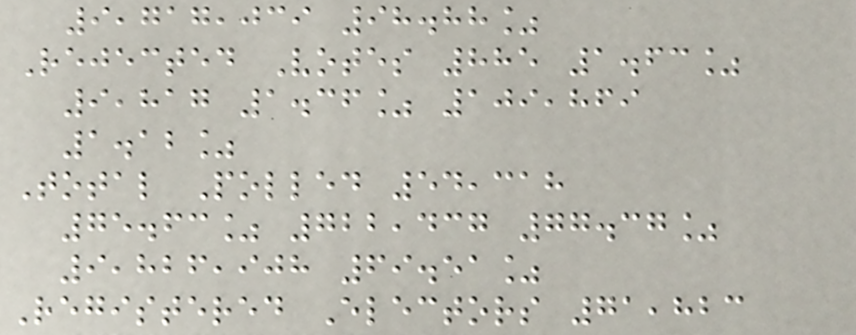9,717,039 98.88%
Rejected Votes 885 1.63%
9,817 1.36% 109,869
1.12%
Total Polled 54,318
75.63% 722,437 77.37%
9,826,908 69.51%
Registered Electors 71,823
